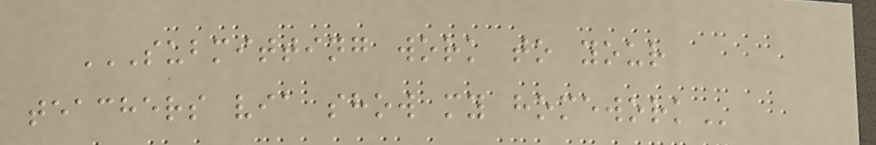SUBMITTING WORK TO YOUR
TEACHERS VIA SHOW MY HOMEWORK
